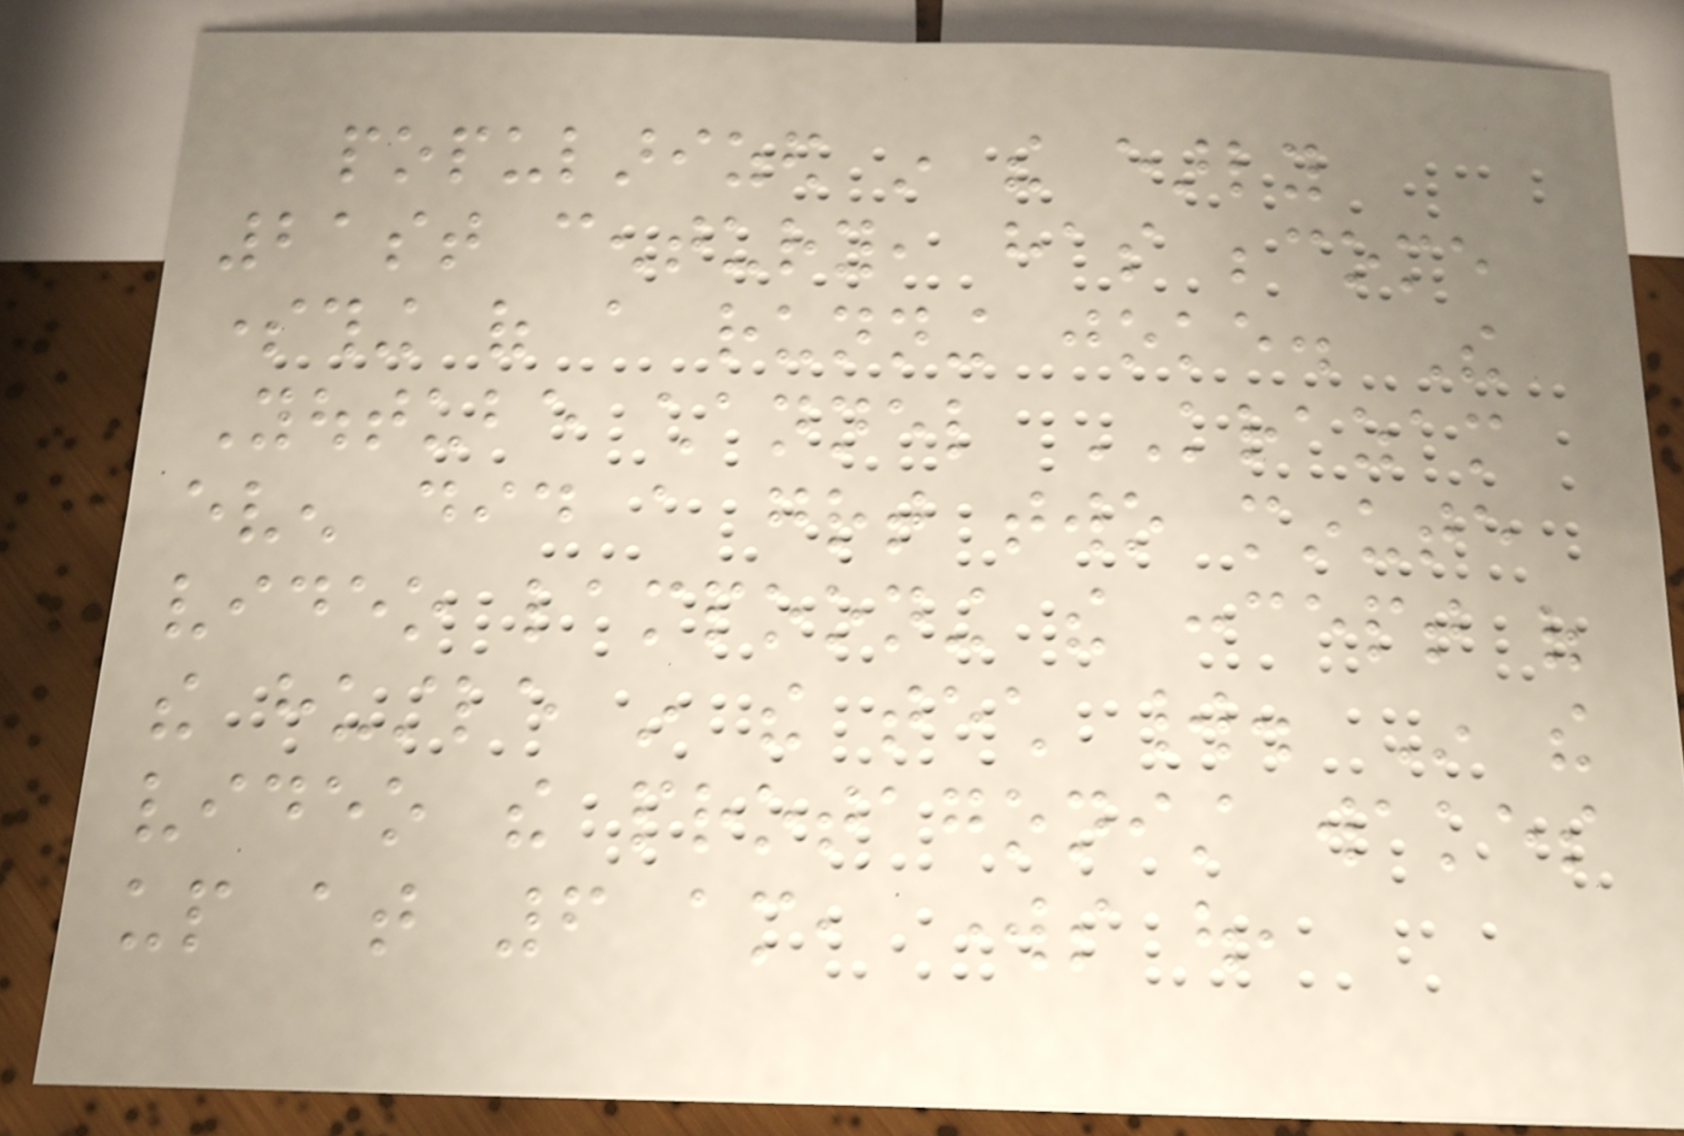popularized in the early
21st century, has become
something of a running joke. The
Youtube channel KRAZAM
even did a great two minute
video lampooning the concept of
the hustle in the tech world. In the
video the protagonist wakes
up at 6 am, works out,
